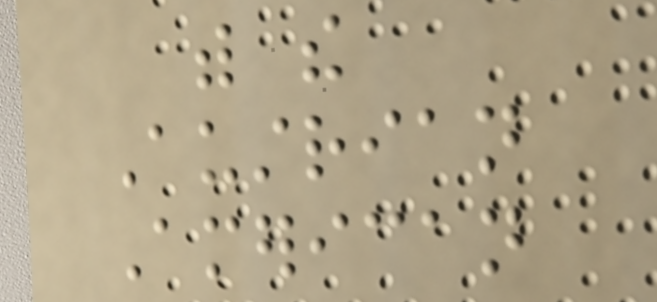with the
Austrian
American
